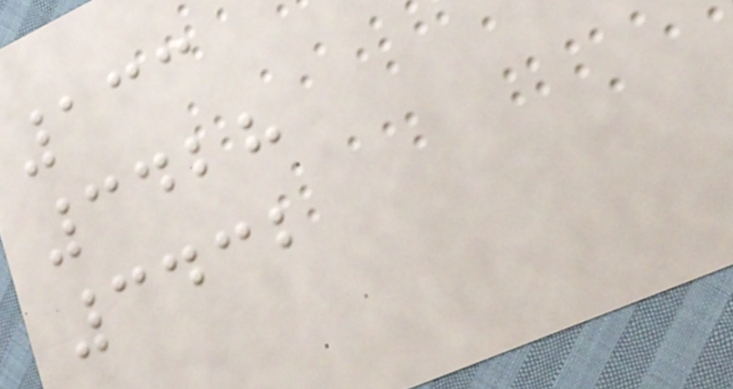133
3428
3432
